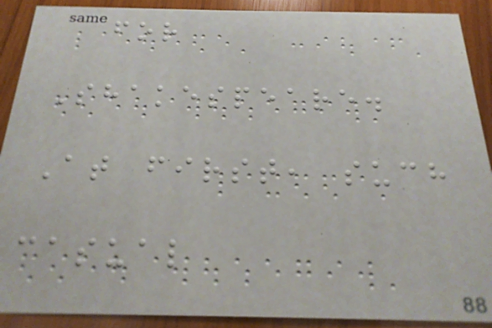for
Shakespeare.
At first, such
casual
